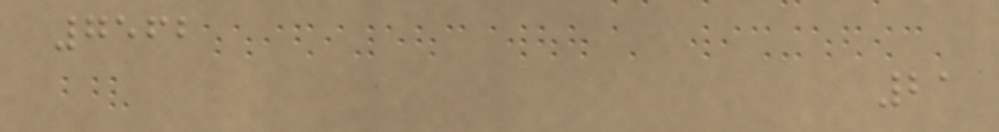7562
21
